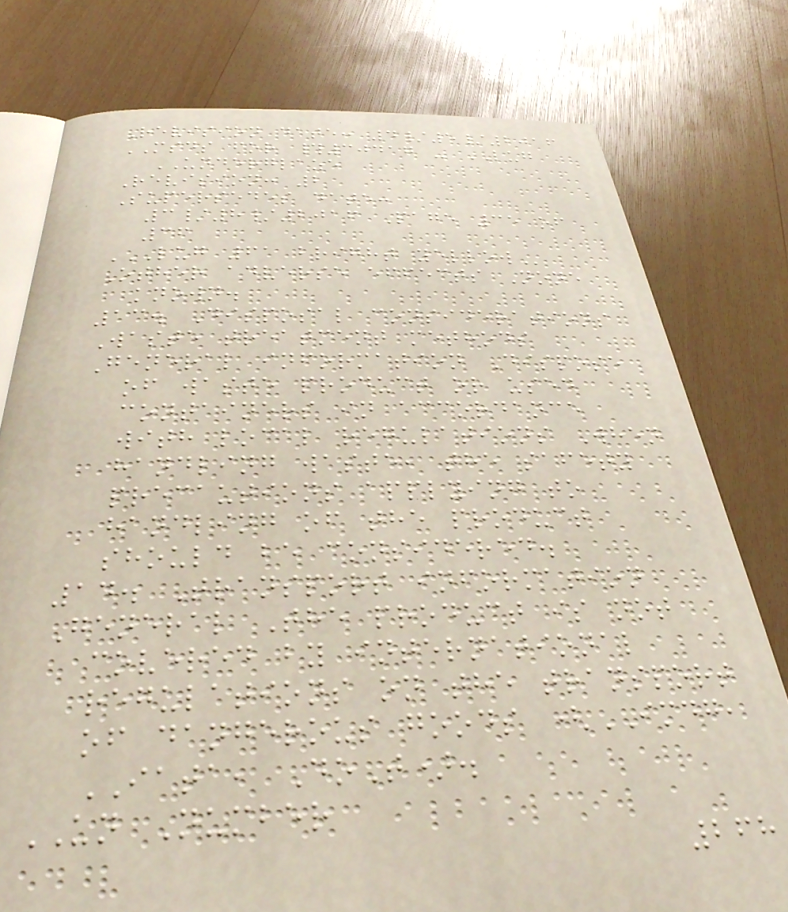Revision date: 4/5/2016
MSDS for #30417 - LUG
UNDERGLAZE
Revision: 2
Supersedes date:
3/8/2016 Page 35 of
36
LUG 61 BRIGHT YELLOW
Other adverse effects None
known.
13. Disposal considerations
Waste treatment methods
General information Dispose
of waste product or used
containers in accordance
with local regulations When
handling waste, the safety
precautions applying to
handling of the product
should be considered.
14. Transport information
General The product is not
covered by international
regulations on the transport
of dangerous goods (IMDG,
IATA, DoT).
UN Number
268
